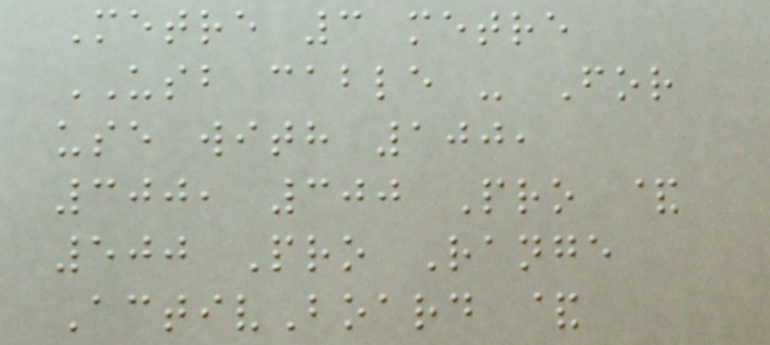Metre 3 metre
USB cable - For
use with 100,
300, 300 Pro &
500 Pro Range
ActivBoard &
